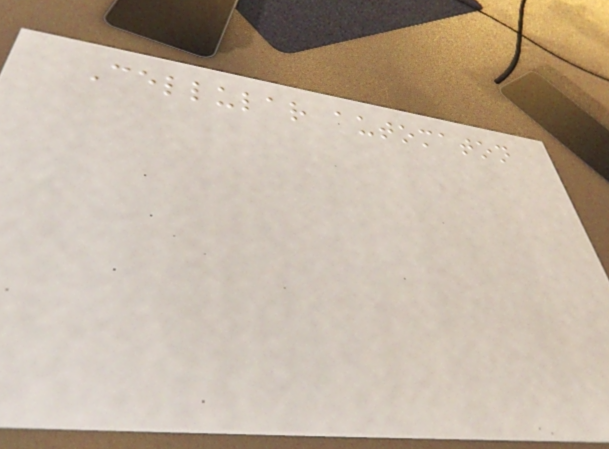Cellular automaton
